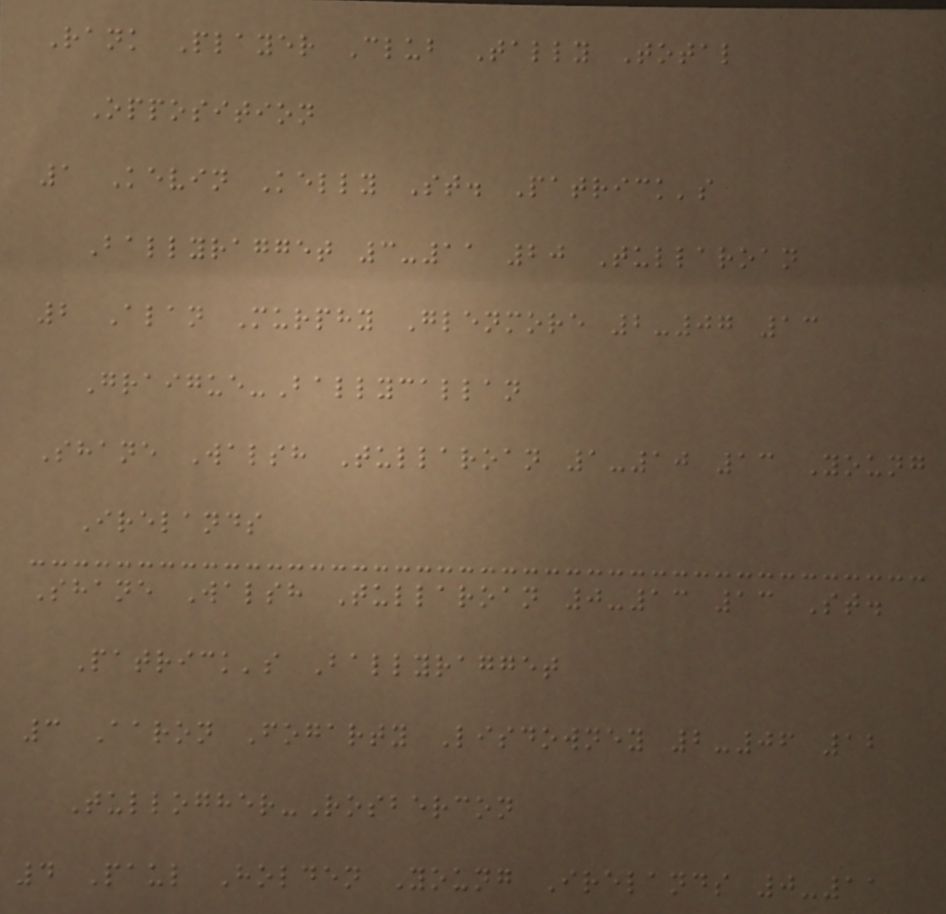Rank Player Club Tally Total
Opposition
1 Kevin Kelly St. Patrick's
Ballyragget 3-11 20 Tullaroan
2 Alan Murphy Glenmore 2-07 13
Graigue-Ballycallan
Shane Walsh Tullaroan 1-10 13 Young
Irelands
Shane Walsh Tullaroan 0-13 13 St.
Patrick's Ballyragget
3 Aaron Fogarty Lisdowney 2-06 12
Tullogher-Rosbercon
4 Paul Holden Young Irelands 0-11
